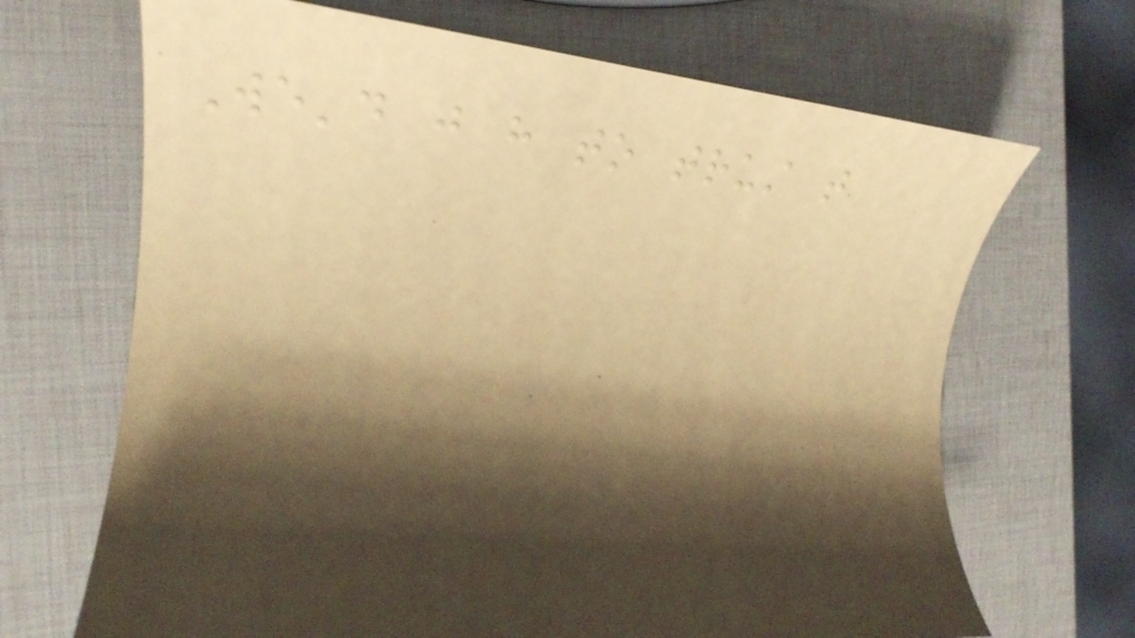We'd just have to trust that
